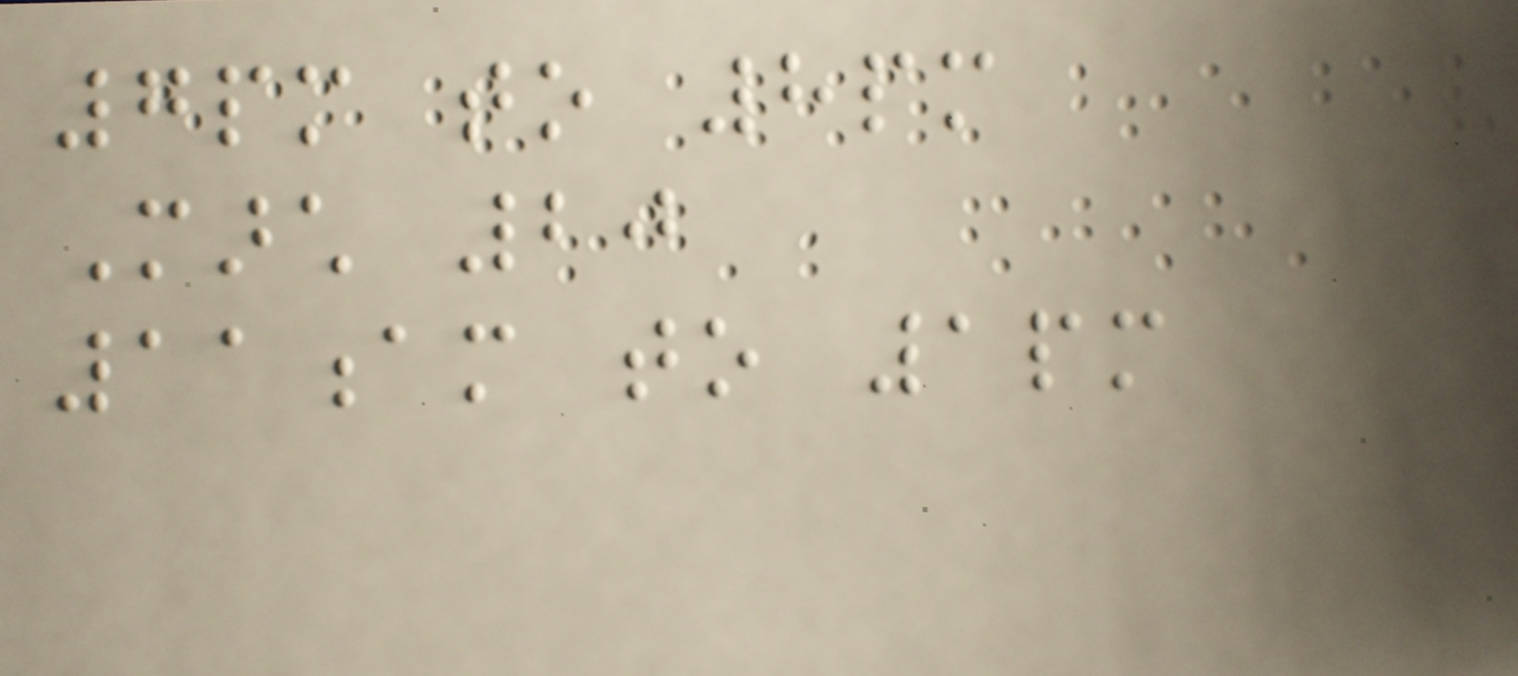7pm to 8pm
March 20
11am to 1pm
